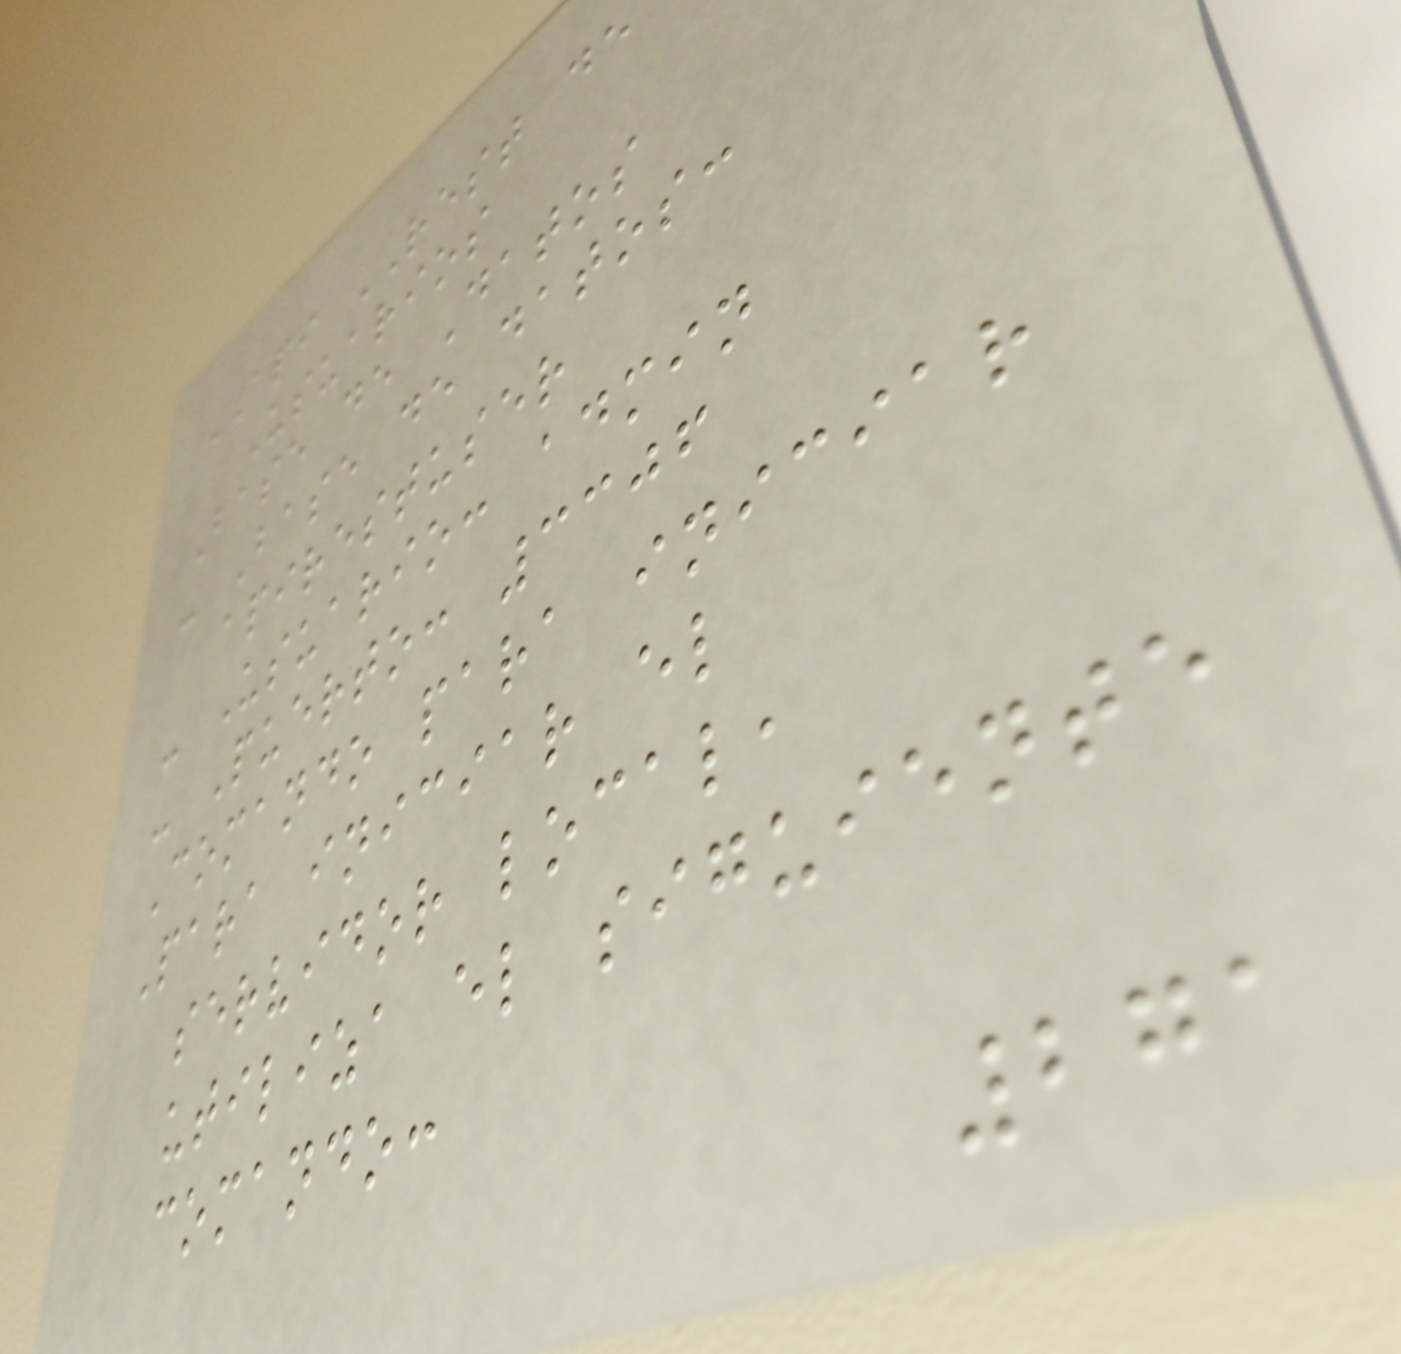API REST de
Usuarios
Base de Datos
- Base de datos:
apirestuser
- Usuario: admin
- Puerto: 3306
Comando para iniciar
Para iniciar el
servidor local,
utiliza el siguiente
comando:
271
